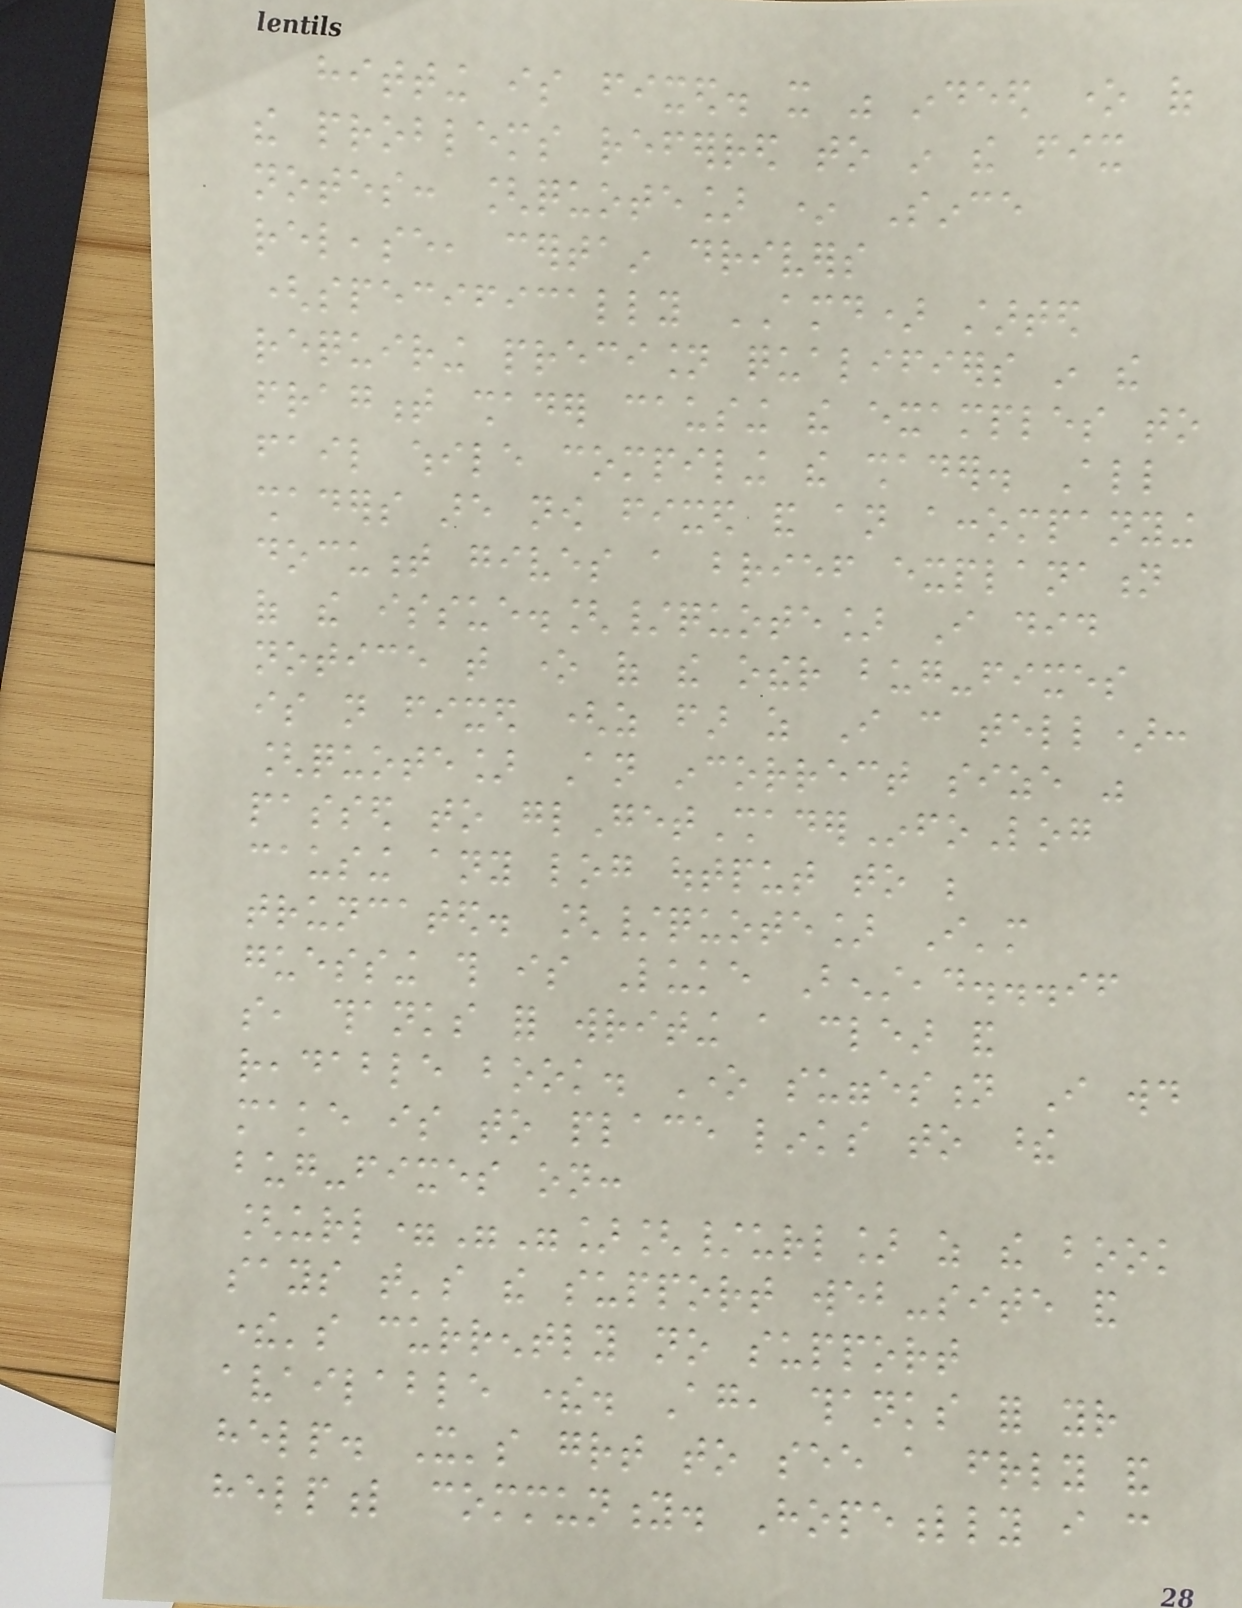hitting is fixed. it was indeed one of
the problems referred to in the fix
notes: [quote] * Since
release, certain drivers
(specifically AMD) started
requiring precision qualifiers in the
fragment shader causing the examples to
fail while compiling the shader. All
shaders are now fixed and an accompanying
document gives a brief explanation
of the issue.[/quote] I did
notice that one of the other bug-fixes
is not fixed (as far as I can tell):
[quote] An incorrect size was
passed to glGetShaderInfoLog
causing any log output to be
truncated. [/quote] I'm
guessing this is Luke Benstead...if
so, thanks for writing a clear and
readable book. One suggestion I would
make is to place links to these
bug-fixes on:
[url=""][/url] as the book
says that's the support web-site and
there's currently no support
available there. Again, thanks for your
help. It's great to see a friendly and
helpful community. Hopefully i can
